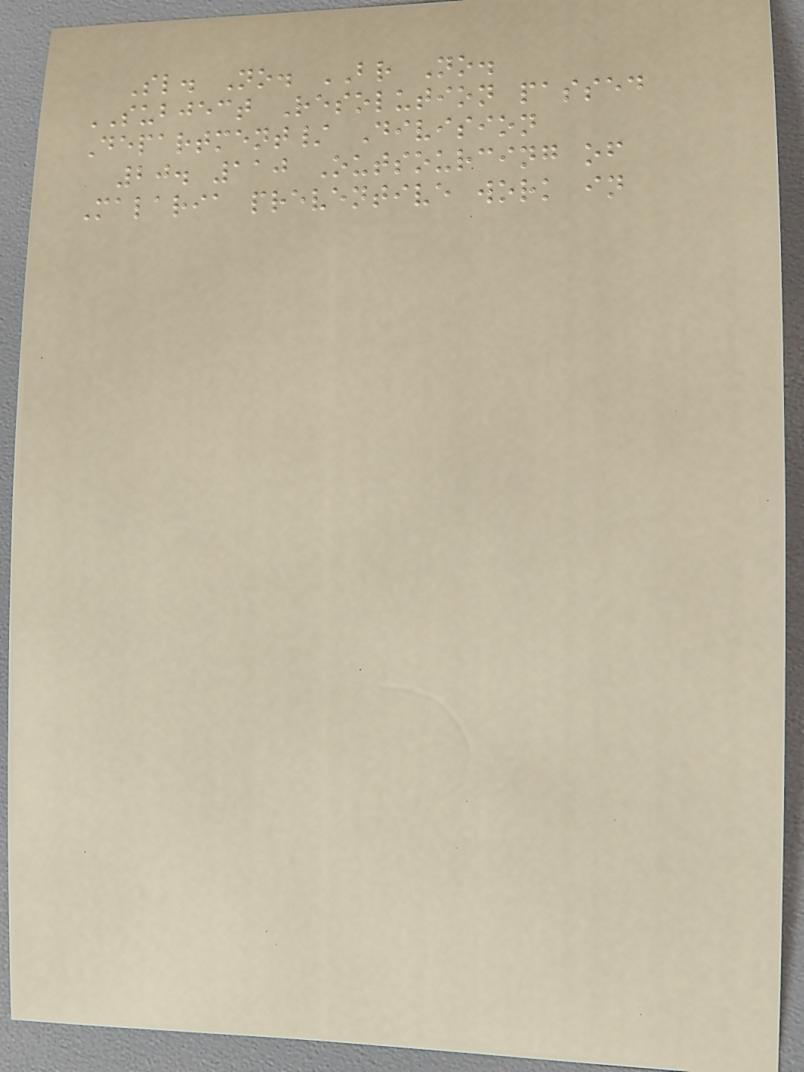Sl. No. BR No.
SUBJECT Resolution passed
Department/ Division
20. 110 Outsourcing of
Malaria preventive work in
